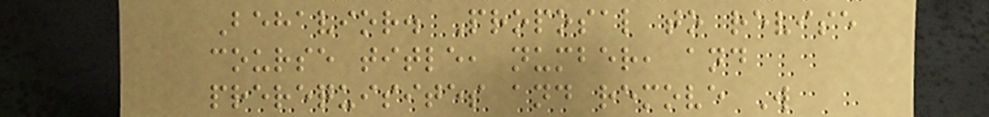Behavior. Proposal to revise
course title, number, and
prerequisites and remove W
